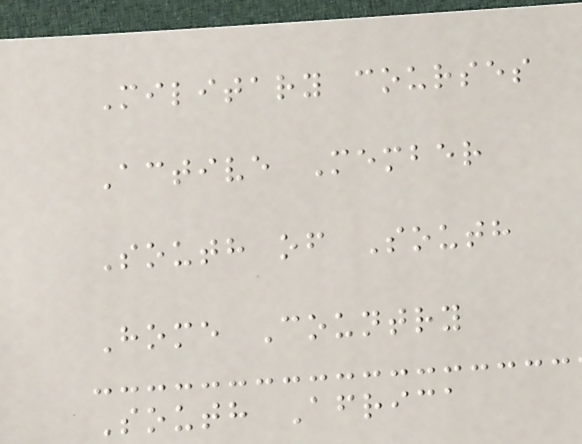Military courses
Active Member
South of South
Home Country
South Africa
